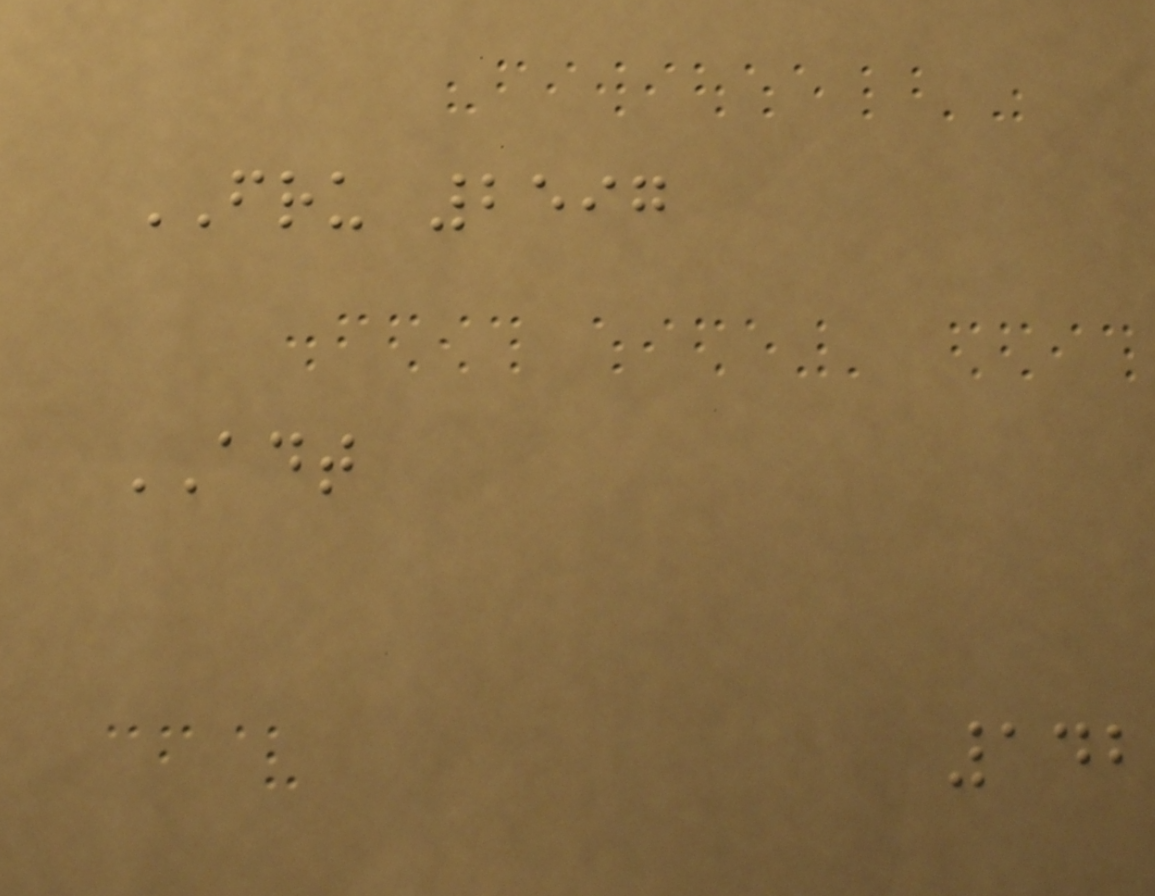FRU 2597
ADT
142
